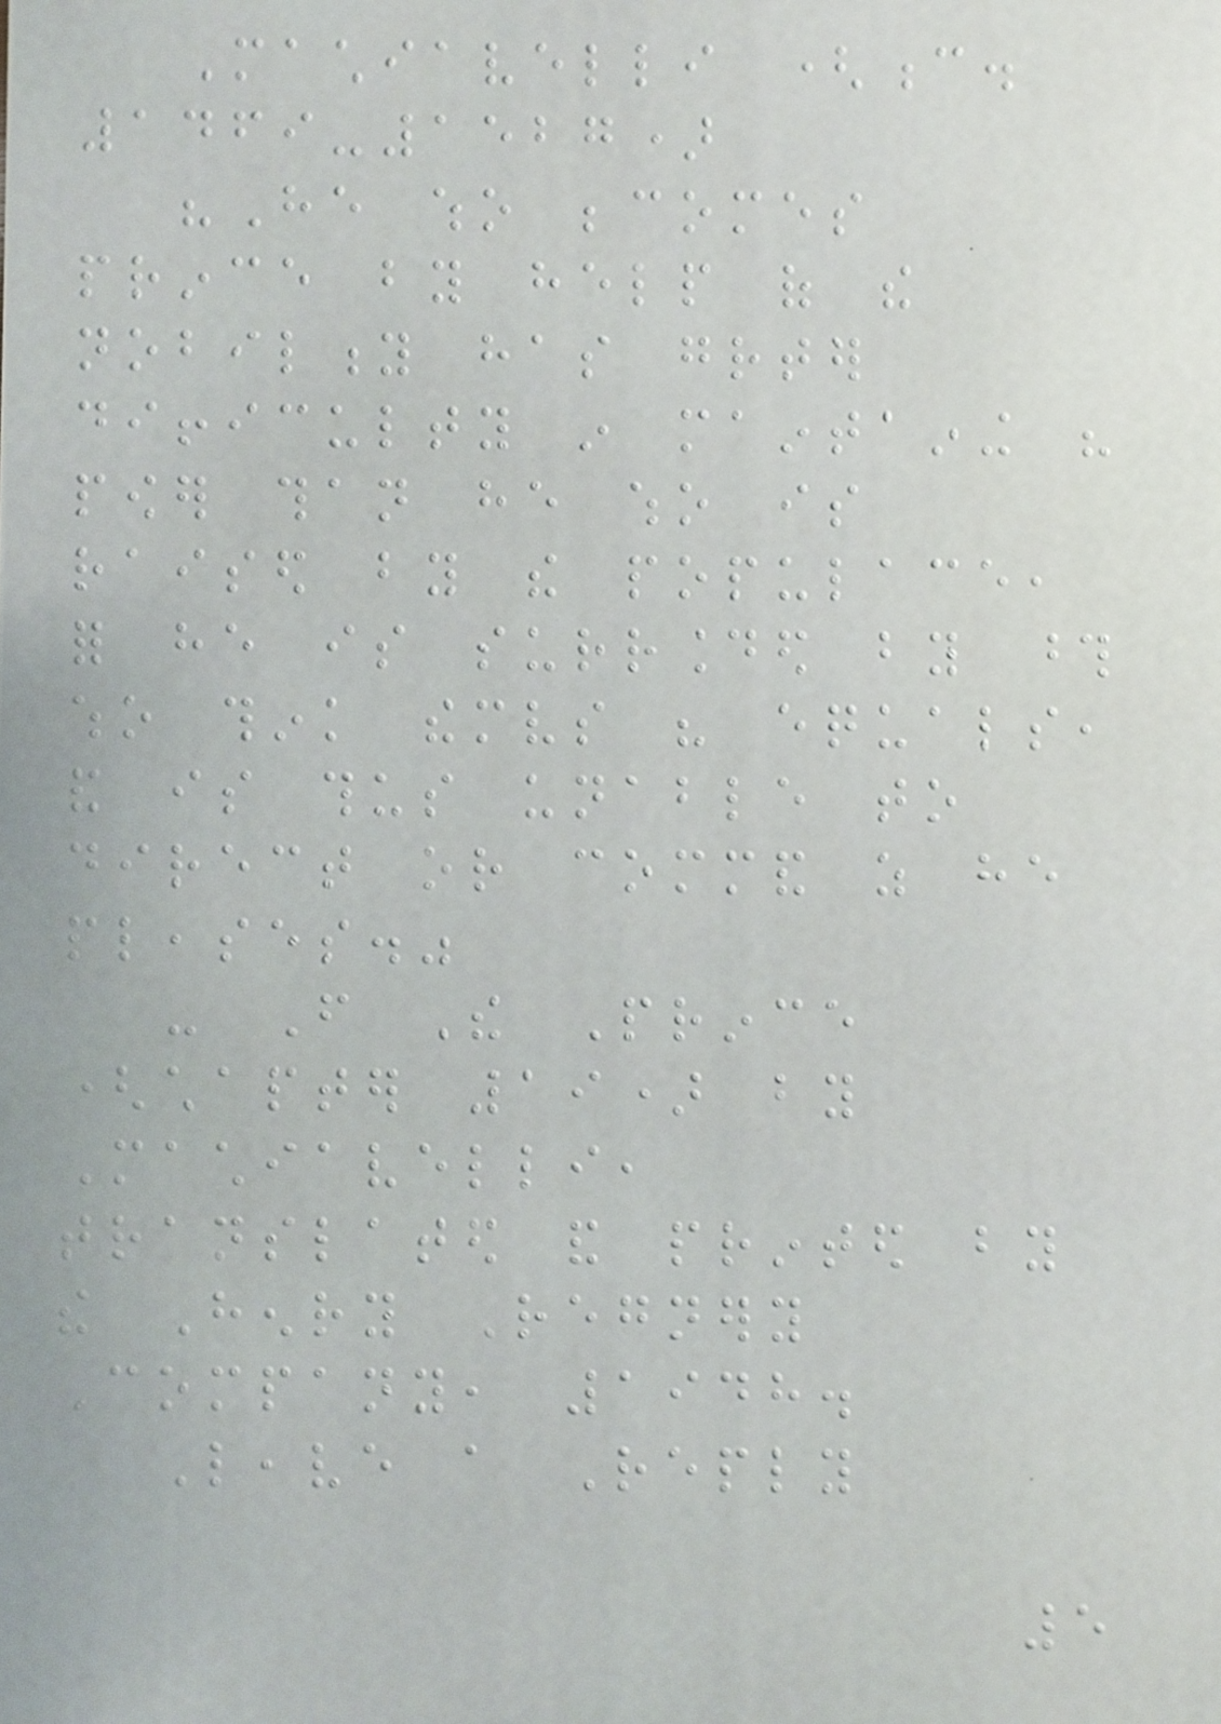Machiavelli (c.
1469-1527)
"He who becomes
prince by help of the
nobility has greater
difficulty in maintaining his
power than he who is
raised by the populace,
for he is surrounded by those
who think themselves his equals,
and is thus unable to
direct or command as he
pleases."
- From The Prince
(chapter 19) by
Machiavelli,
translated and printed by
the Henry Regnery
Company, 1948.
Leave a Reply
5
